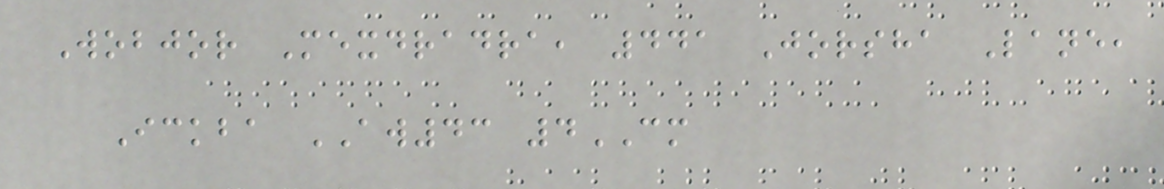Wobjor Mexdradra, 441 Jorsha Lane,
Ickba AW43 4CM
